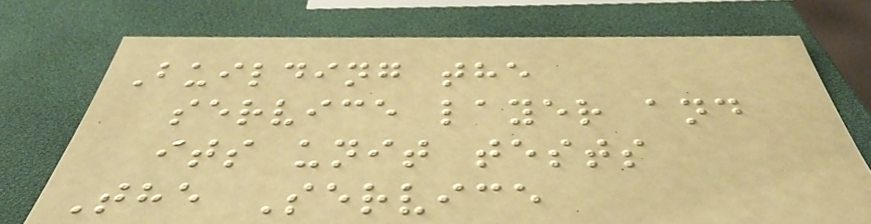Building the
service layer and
its unit tests
The Service
